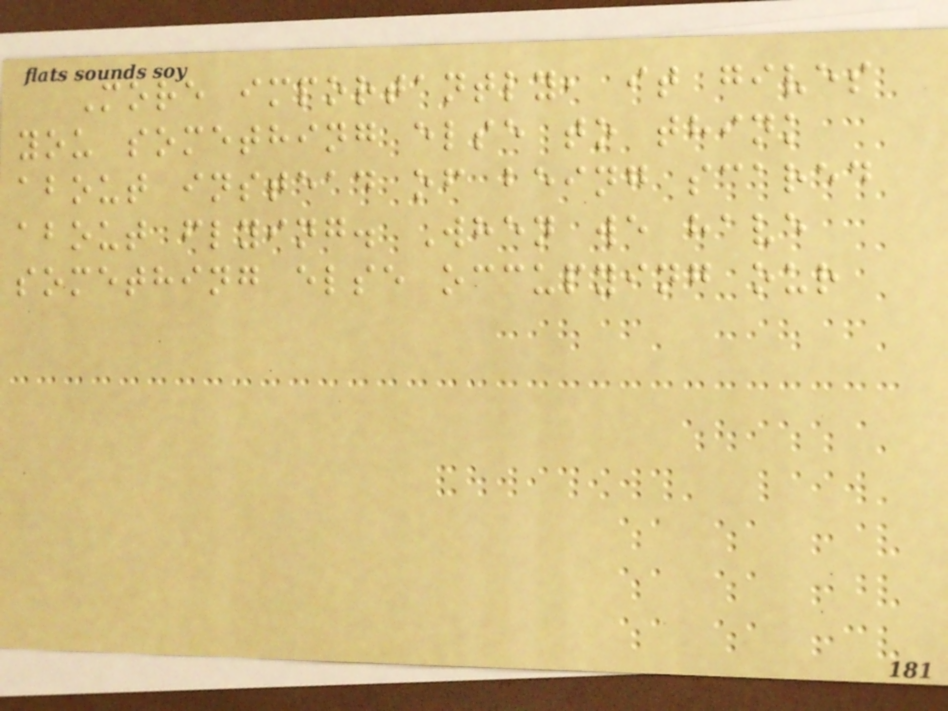More importantly, it gives
you something else to think
about instead of being scared
about flying. When we have
something else occupying our
